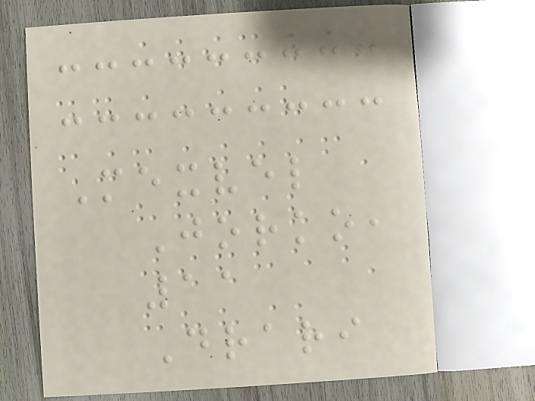Mexvel
Jorko,
11
Drari
